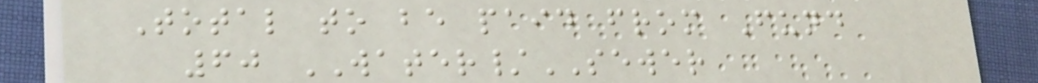Total to be paid from Fund
60 WATER/SEWER
